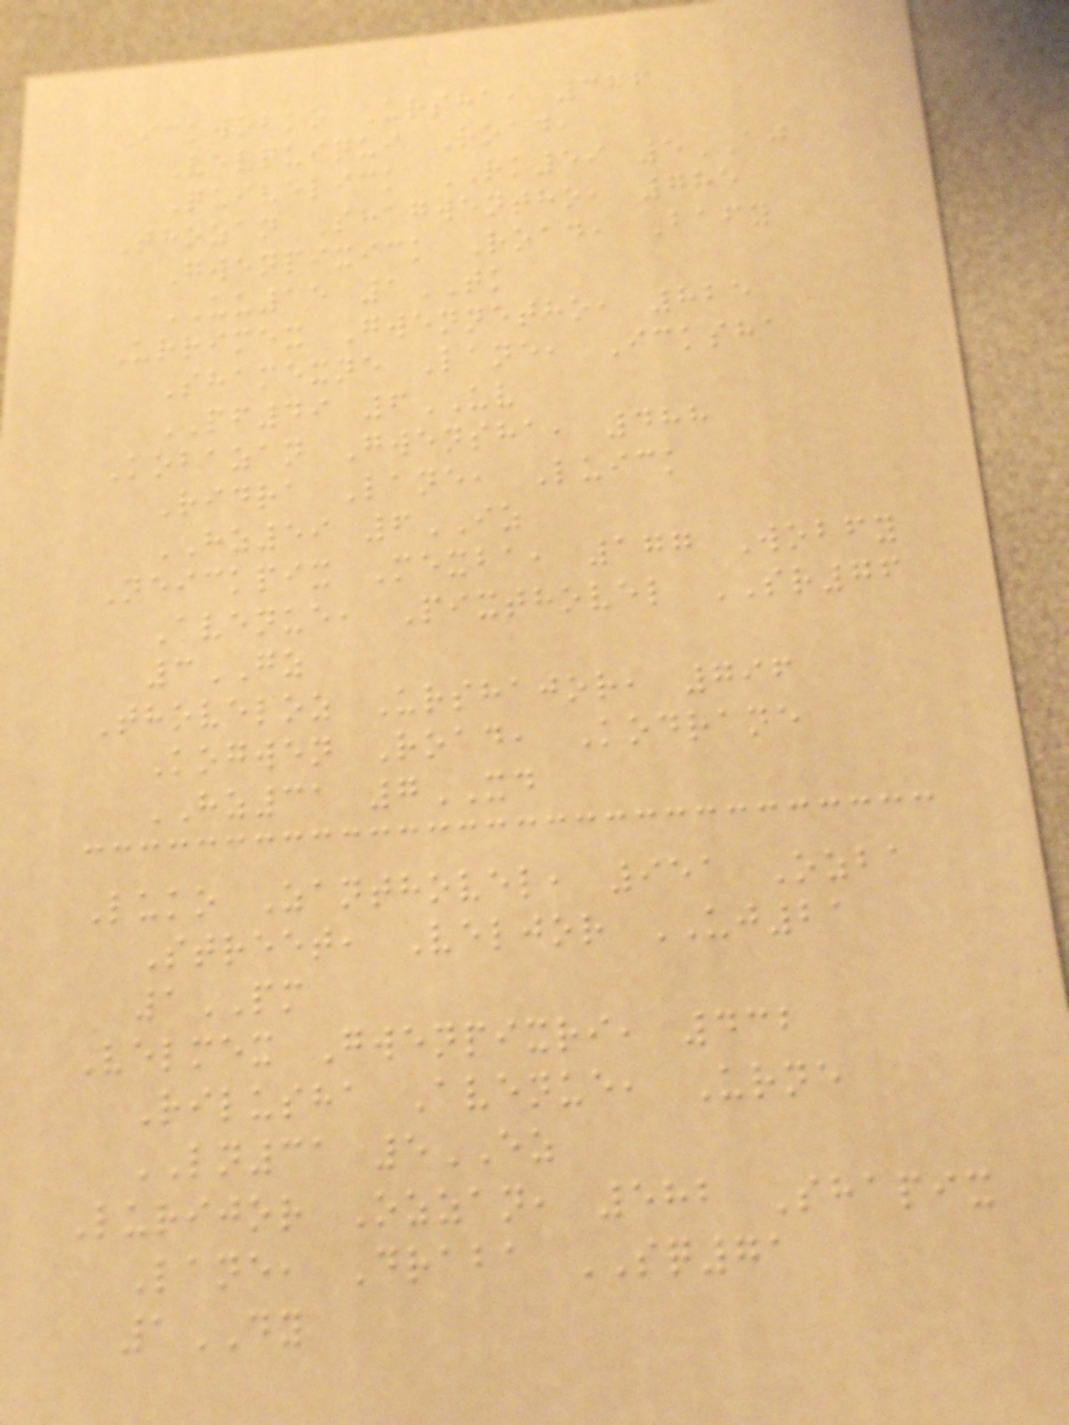Ickwobko Ursha, 376
Velquiqui Road,
Quivelick RK59 5AJ
Thozan Shagwentho, 785
Gwenpixick Road, Bafy
UU15 1TK
Urrimex Gwennetho, 825
Shamexne Lane, Icksha
PF49 6UV
Kobazan Gwensha, 488
Ridra Lane, Luick
HZ59 6IZ
Neickpix Mexba, 177 Wobfy
Avenue, Pixthovel SR76
3GZ
Thoveloz Urshajor, 796
Kogwen Road, Kodrane
HZ31 7XD
Luko Zanthovel, 951 Ozba
Street, Veljor UJ21
1PM
Velmex Gwenpixri, 432
Rilusha Avenue, Urne
LN31 5EZ
Lurijor Ozzan, 582 Shapix
Lane, Draba SQ71
1DY
